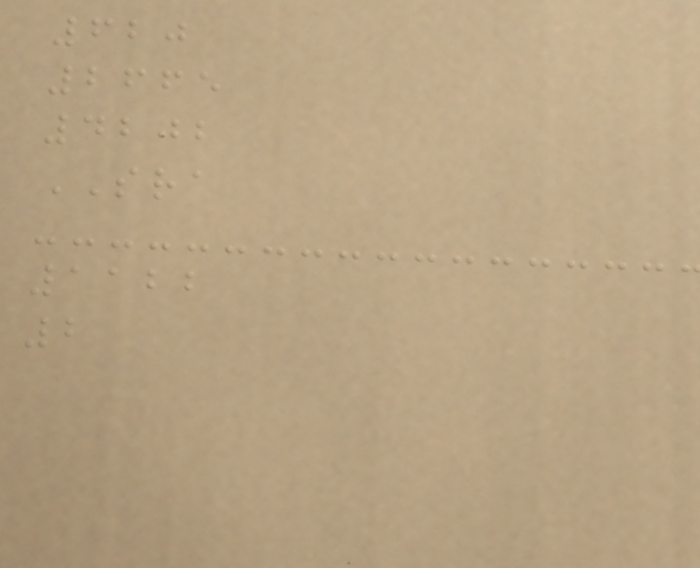620
2665
4202
SRA
1122
2
